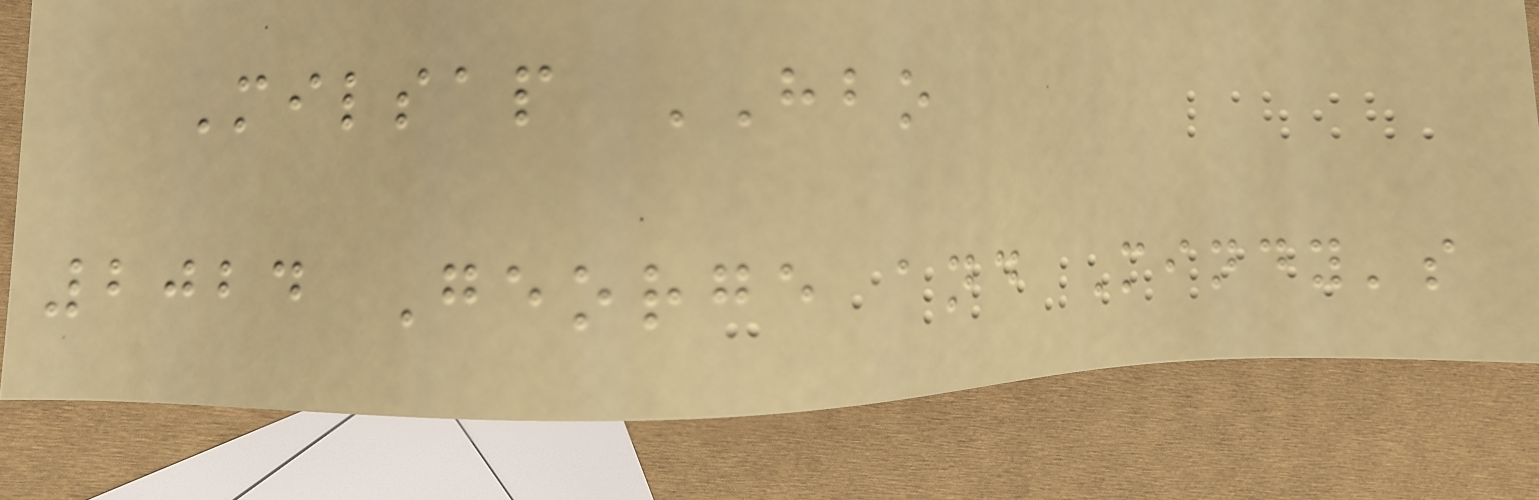Milsap HBO
2024 George and Mindy's
